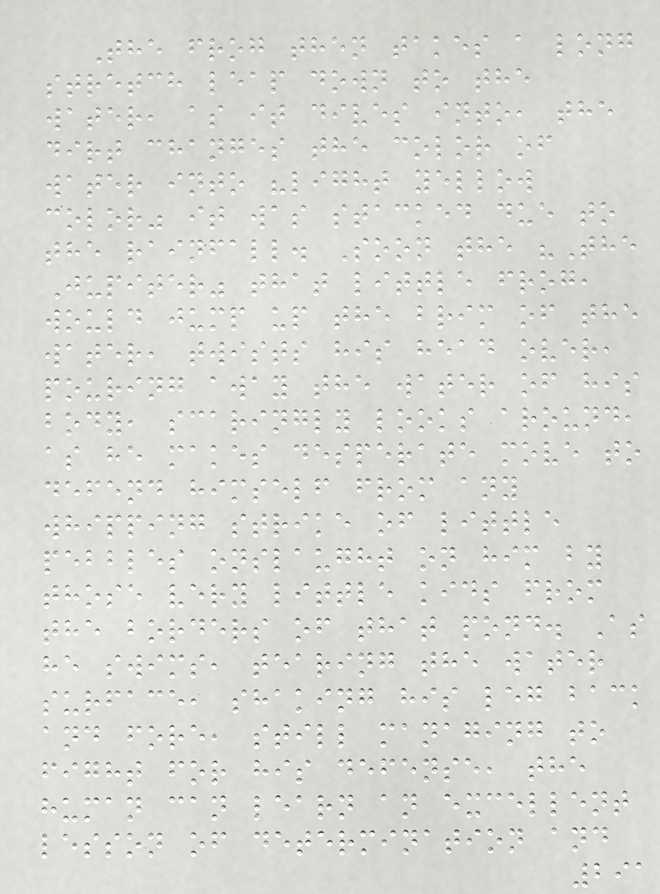The frog then takes a long
stretch leap down to the
water, as it dives into, the
dirt changes the color of
water into "light yellow
color" it was stacked due to
the rainfall. Soon the "The
Jupiter" that little frog,
would jump up the brim of the
water, twists his head over,
pouring away the water of his
body, scaringly looks around,
as he makes desperate move to
defend himself from any
whipping strike of little
pebbles onslaught on him by
those very little kids from
the borders of that pond. As
he swims, tearing the water
surface, shaking his leg back
and fore, still managing to
fight for his defense, the
human can learn an excellent
lesson of determination and
291
